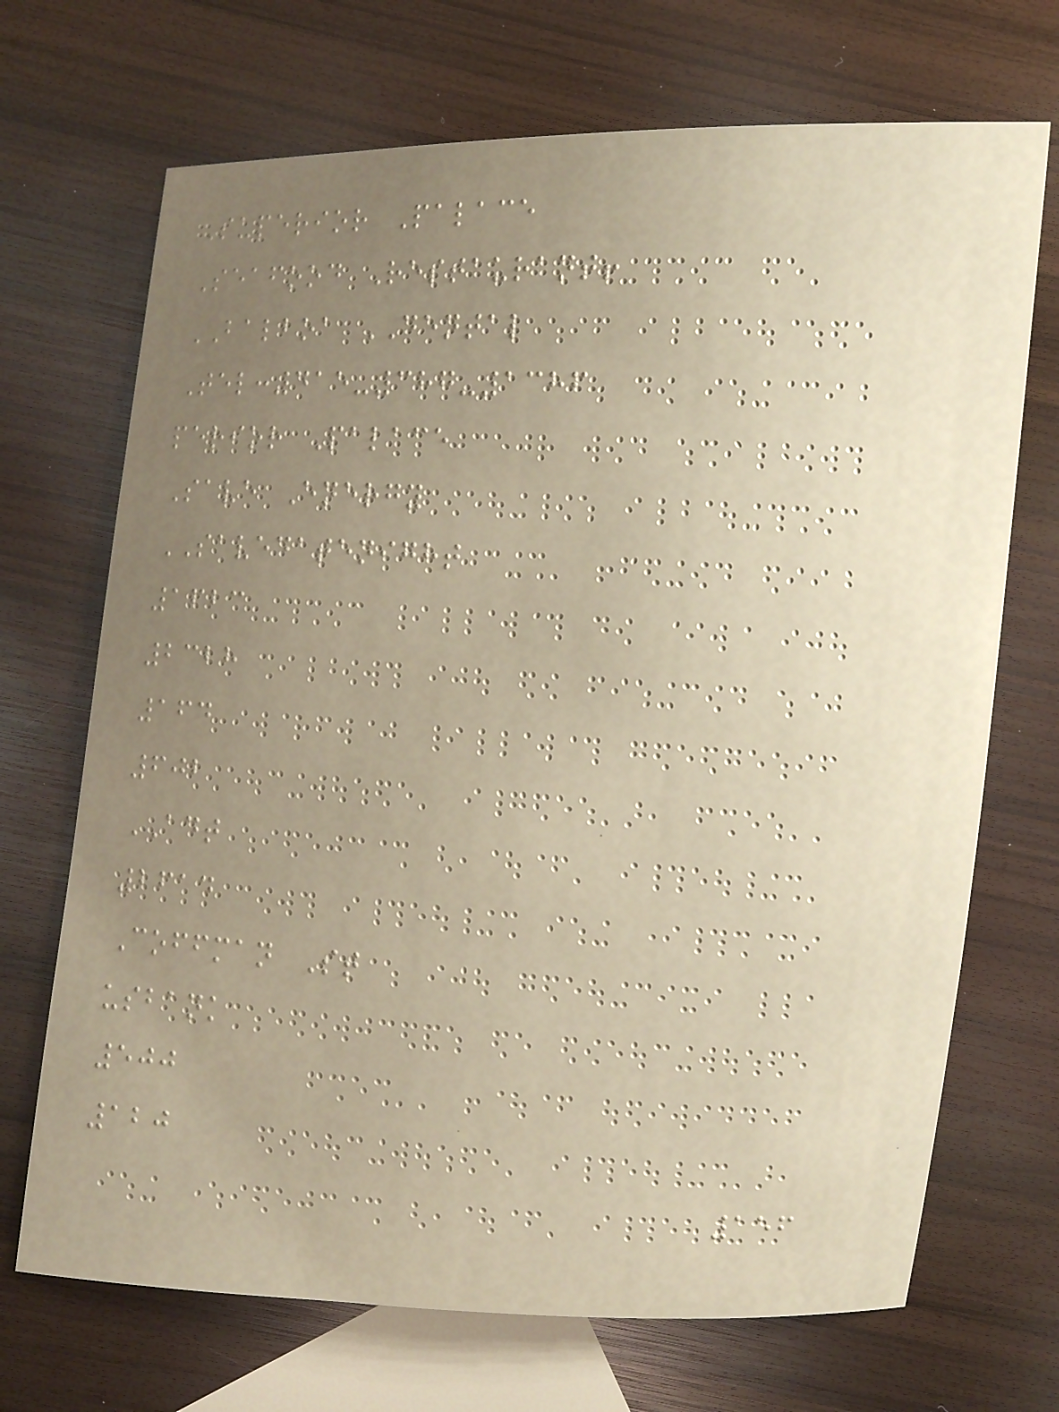Superior Palace
Seafood Restaurant!
BALBOA DENTAL
Tel:415-387-1386
perior Palace
Save Energy
SAVEDATENIGHT
1623
2328
164
602
ADT
2614
Coffman St
usbank
500
120
156
